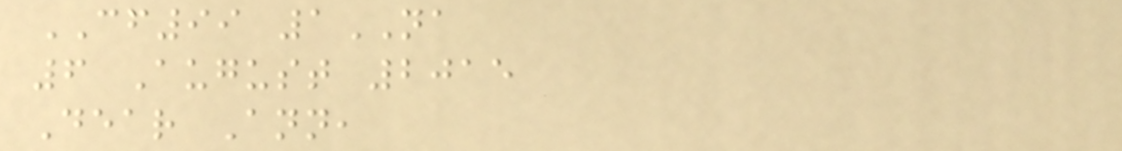CF99 1NA
6 August 2015
Dear Ann,
